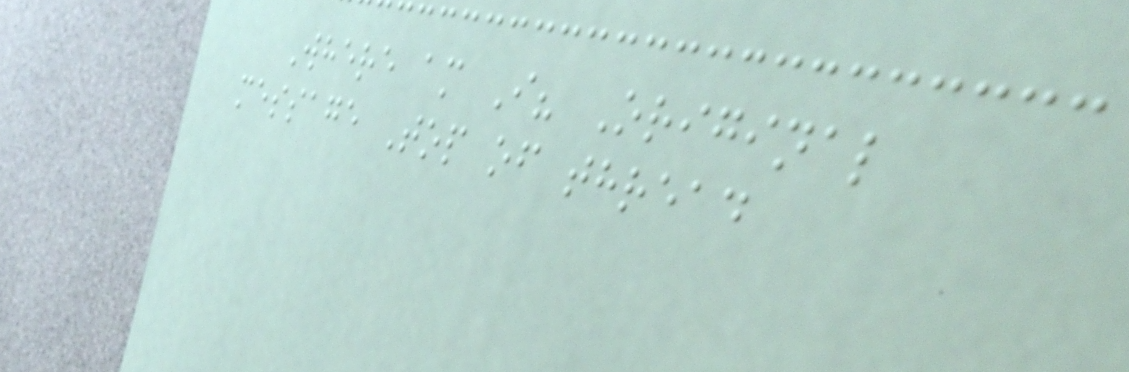Where am I? Original
message Top of thread
